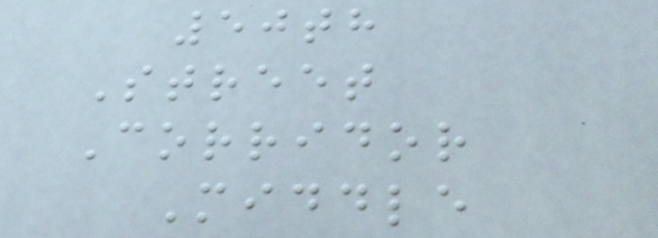50th
Street
Corridor
Middle
